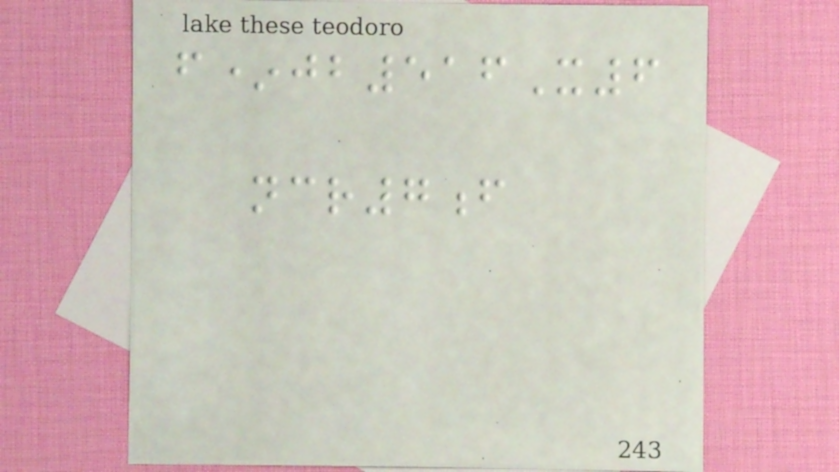f*jb516X6
ncr7f
